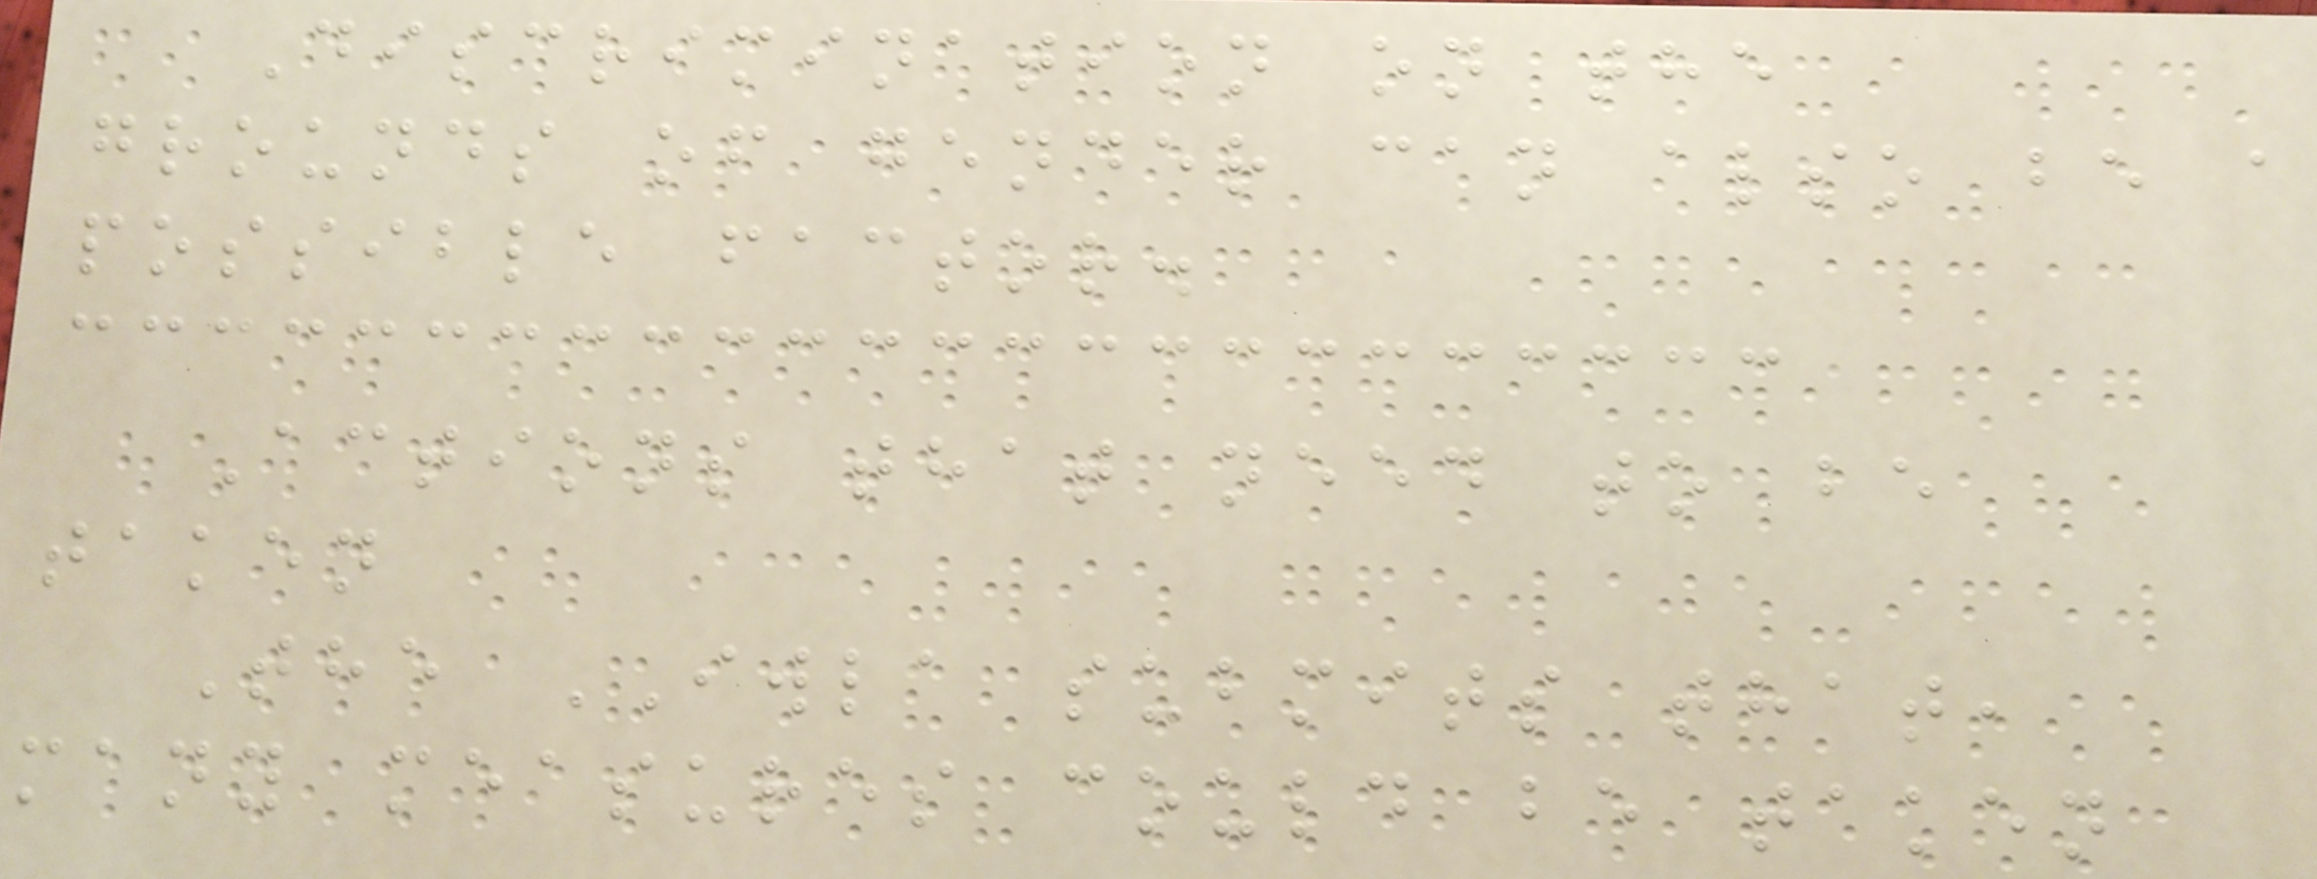Discrimination on the
grounds of gender can also be a
possible factor.
Actions that need to be
taken
The IWLA submits that,
many measures could be taken
